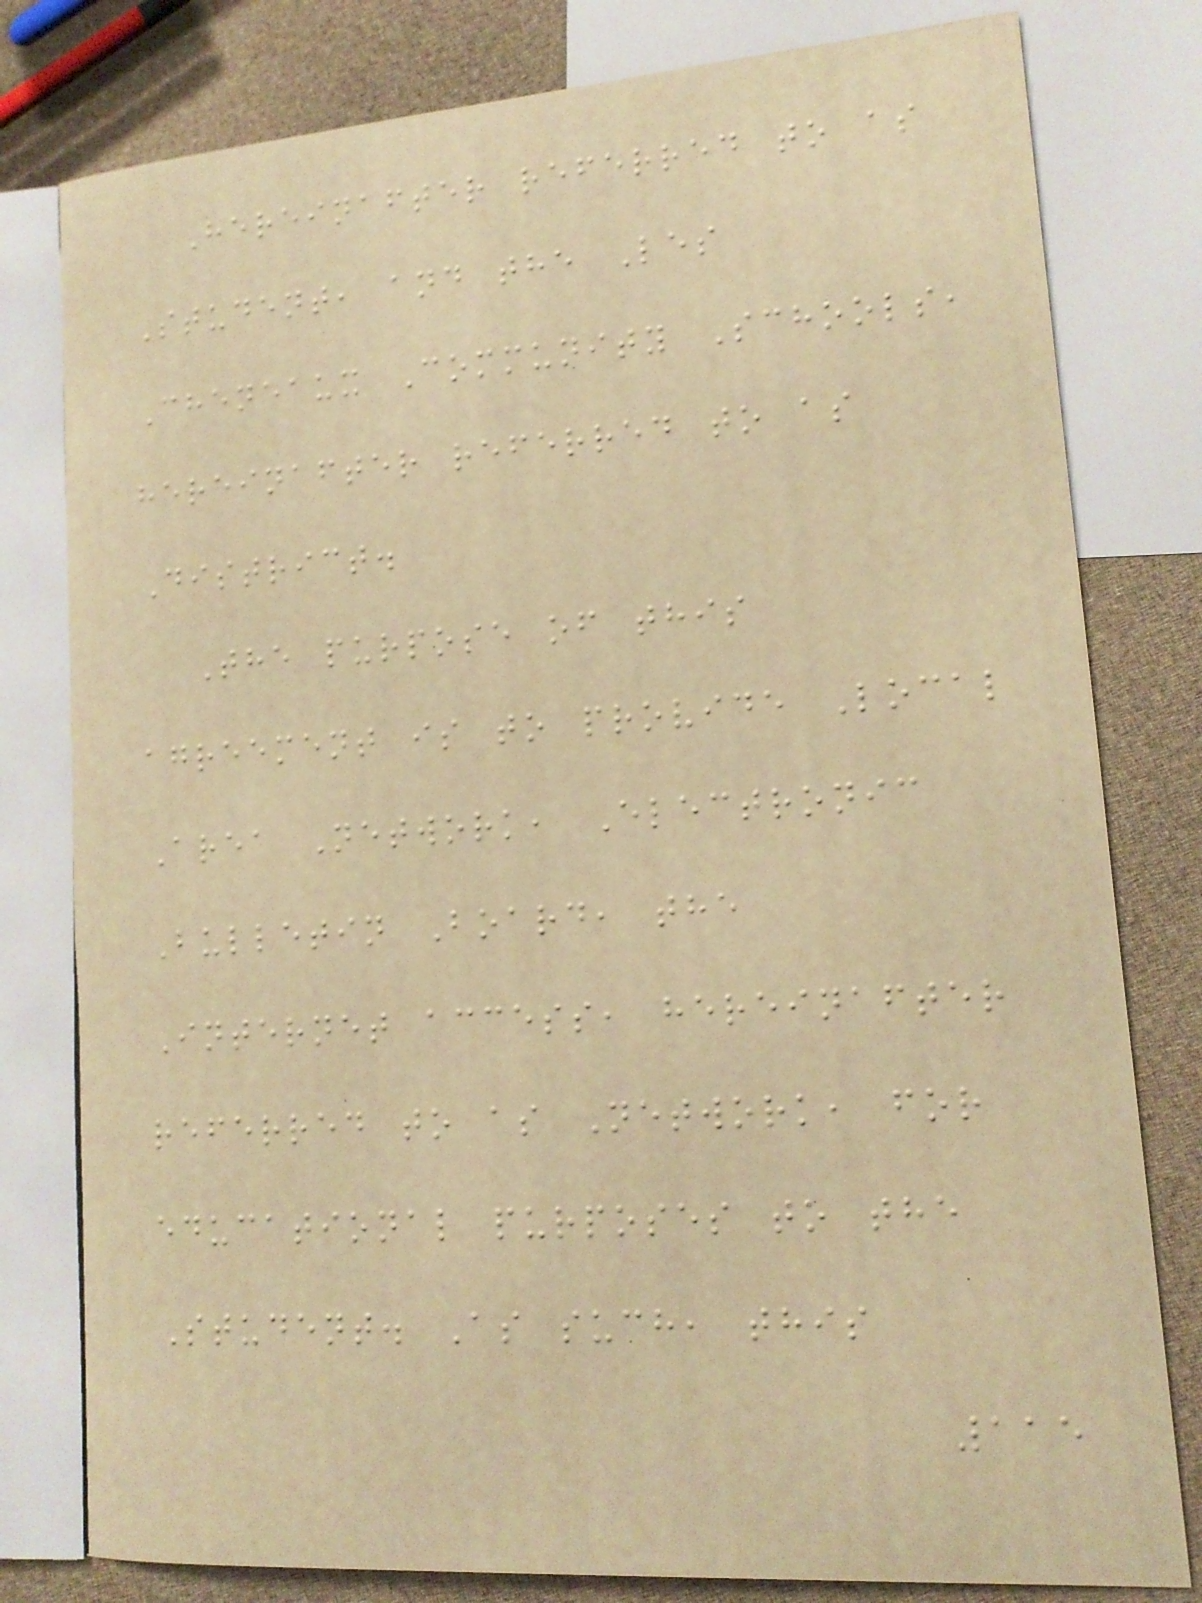Hereinafter referred to as
Student, and the Les
Cheneaux Community Schools,
hereinafter referred to as
District.
The purpose of this
agreement is to provide Local
Area Network, Electronic
Bulletin Board, the
Internet access, hereinafter
referred to as Network, for
educational purposes to the
Student. As such, this
115
